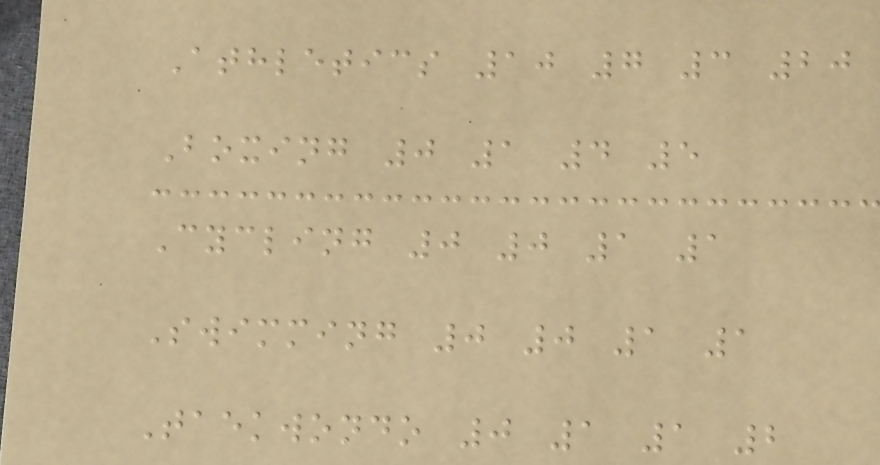Athletics 10 7 3 20
Boxing 0 1 4 5
Cycling 0 0 1 1
Swimming 0 0 1 1
Taekwondo 0 1 1 2
